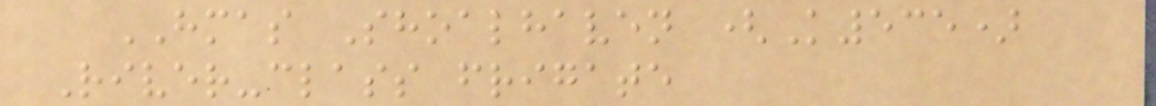HMAS Shoalhaven (K535)
River-class frigate
